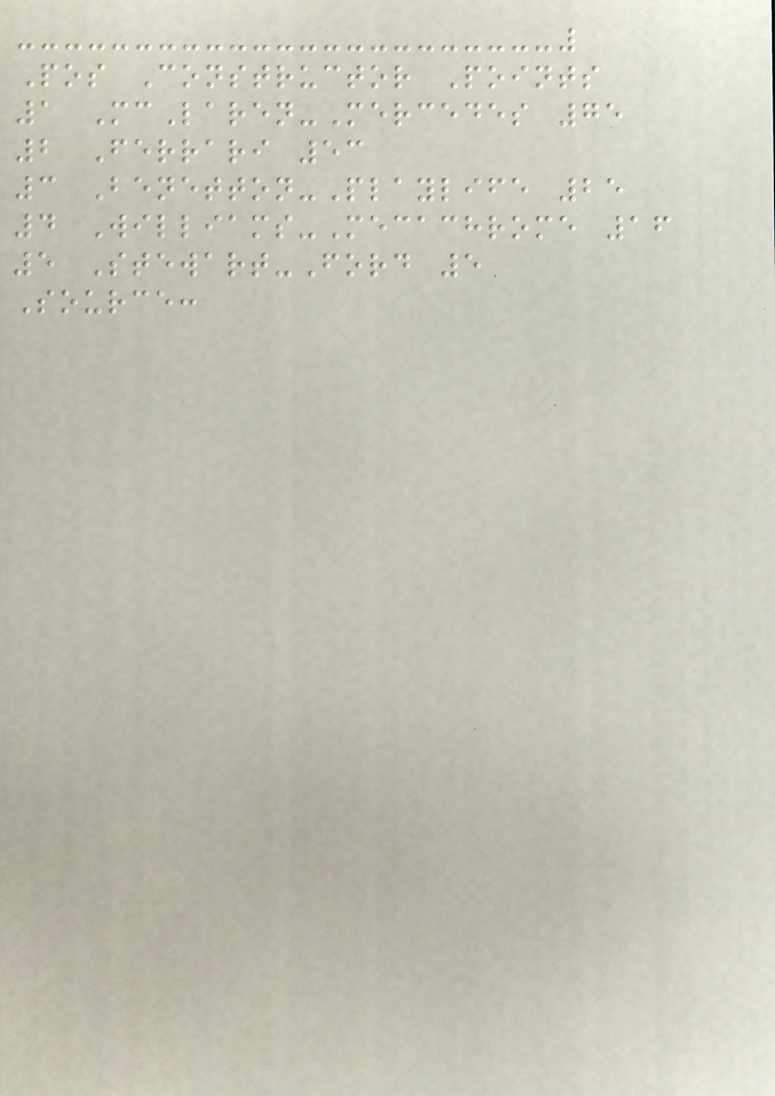Pos Constructor Points
1 McLaren-Mercedes 75
2 Ferrari 53
3 Benetton-Playlife 25
4 Williams-Mecachrome 16
5 Stewart-Ford 5
Source:
